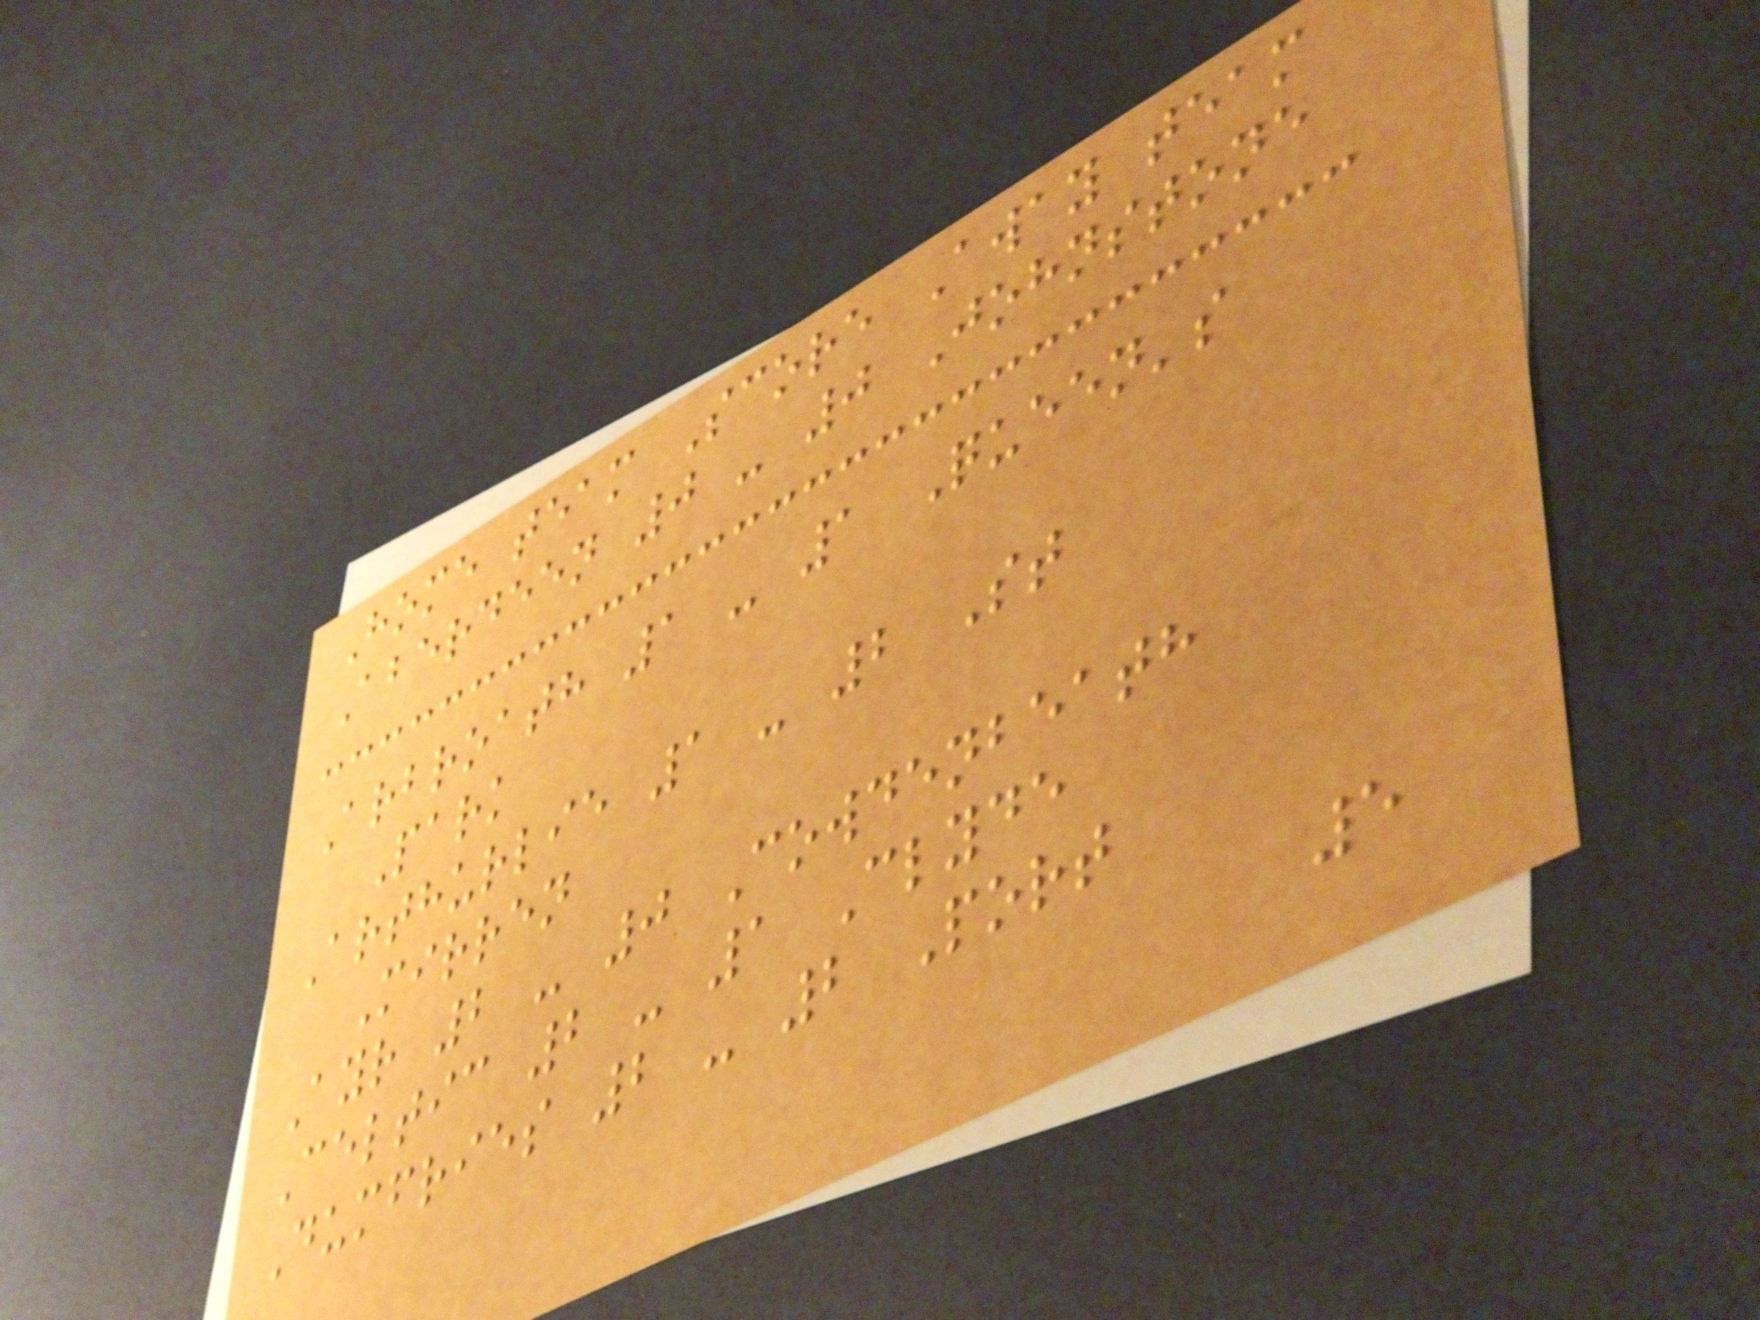Home team Score Away team
Aberdeen 0 - 0 Johnstone
Arbroath 1 - 1 Queen's
Park
Arthurlie 1 - 2 St
Mirren
Ayr 2 - 0 Cowdenbeath
Celtic 2 - 1 Clyde
Dumfries 2 - 2 Port
5
